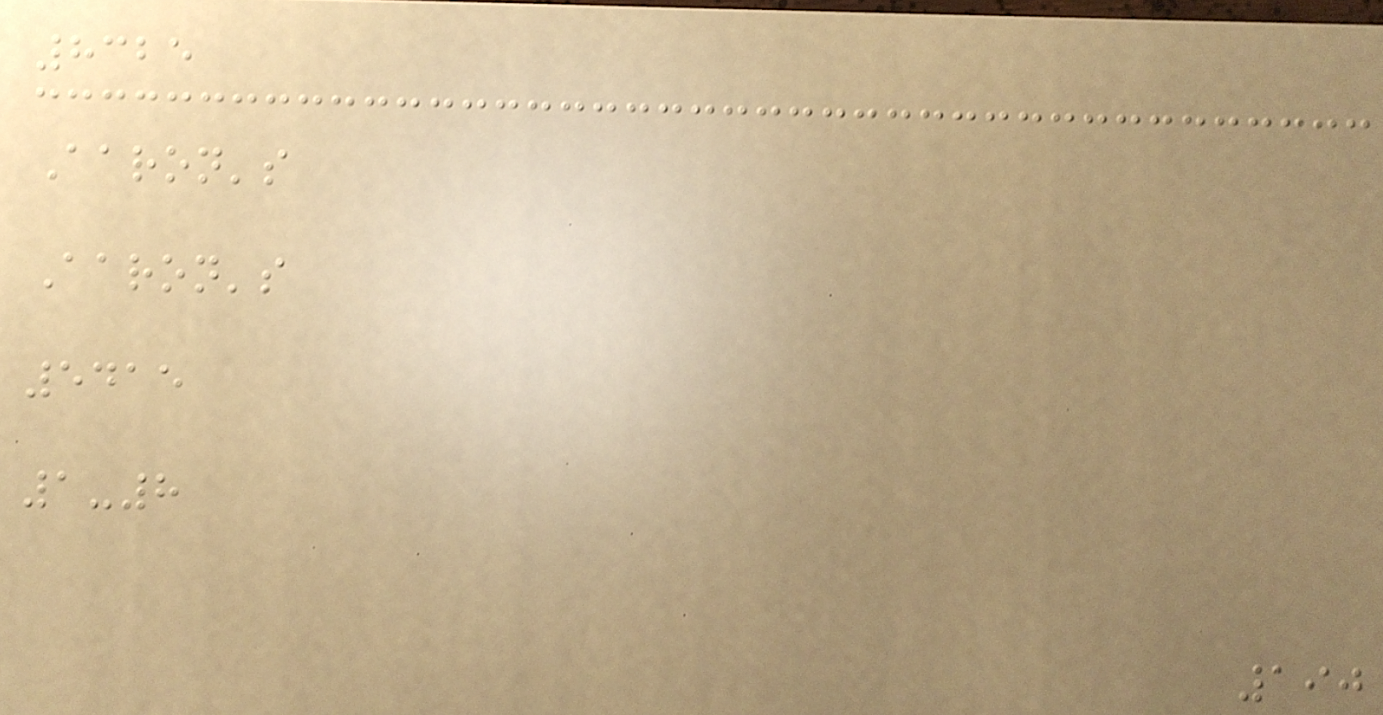8325
Aaron's
Aaron's
5415
1-8
190
